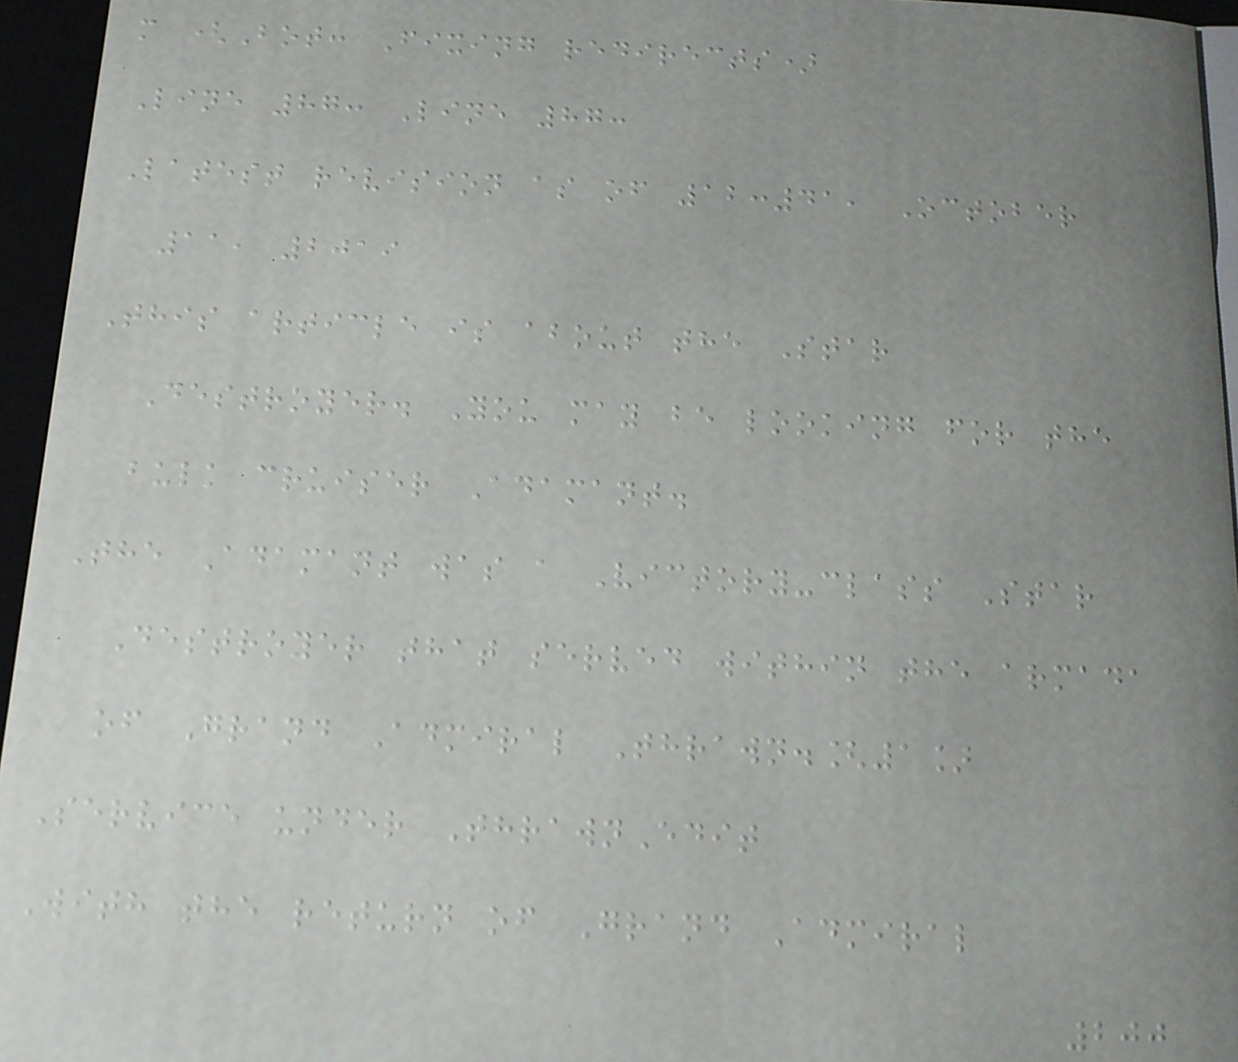m (Bot: Fixing redirects)
Line 87: Line 87:
Latest revision as of 12:41, October
11, 2019
This article is about the Star
Destroyer. You may be looking for the
bulk cruiser Adamant.
The Adamant was a Victory-class Star
Destroyer that served within the armada
of Grand Admiral Thrawn.[1]
Service under ThrawnEdit
With the return of Grand Admiral
200
